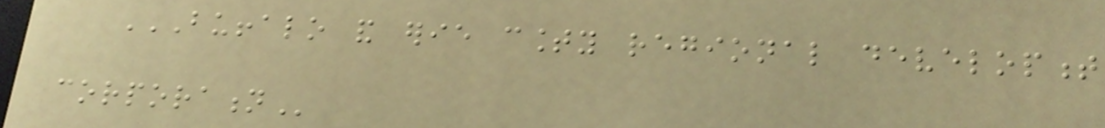BUFFALO AND ERIE COUNTY REGIONAL DEVELOPMENT
CORPORATION
